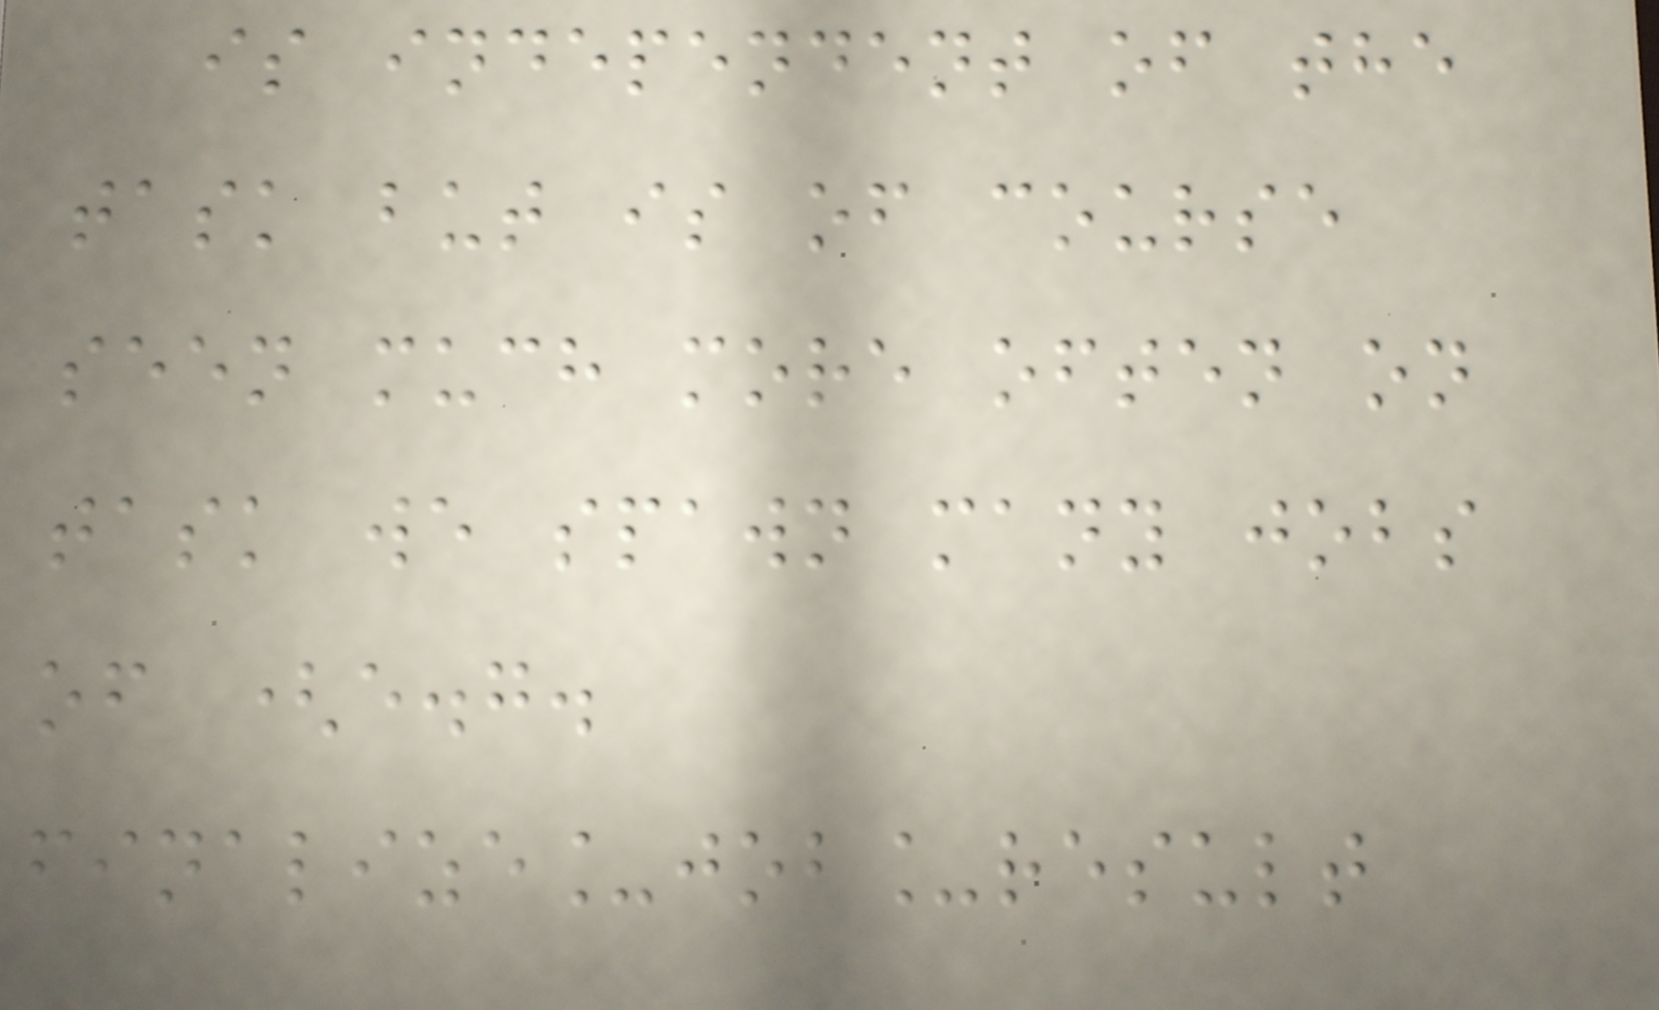is independent of the
task but is of course
seen much more often on
task we spawn many jobs
of (e.g.
finalize_job_result
